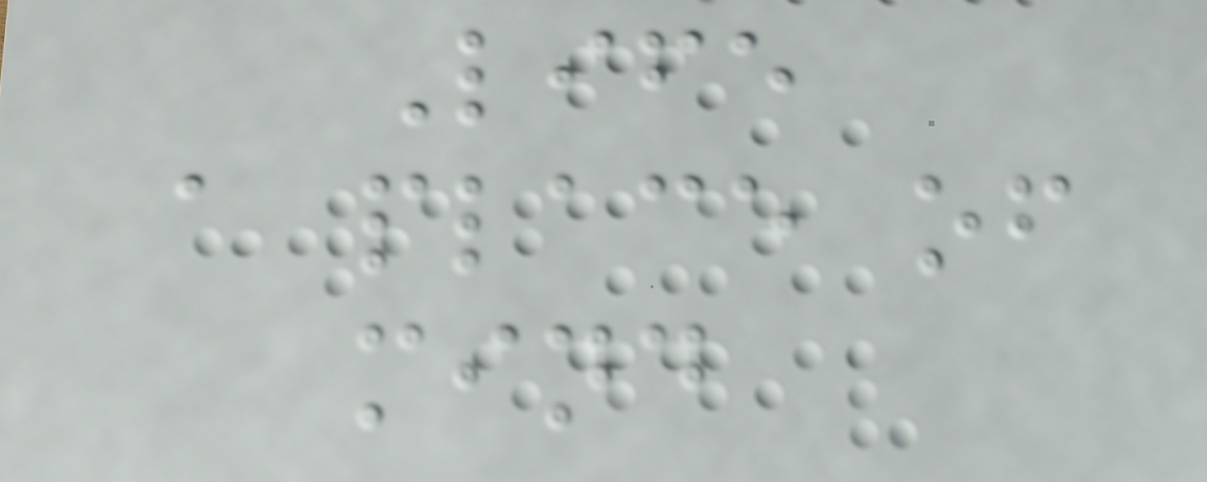Life
a place of
mind
